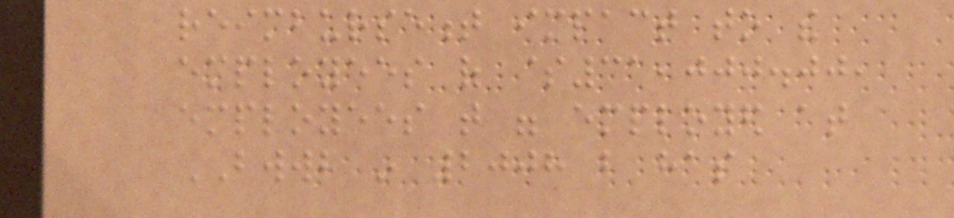reimbursement impact to the
employees of $31,000.00,
employees that were employed at
BWWB in 2008 but has
